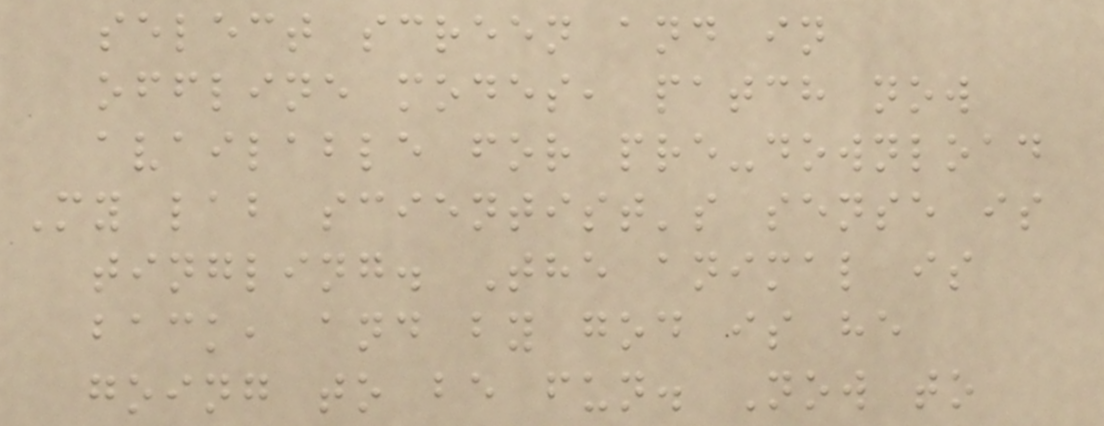select screen and in
offline modes, patch now
available for pre-download
My lab scientist's sense is
tingling. The animal is
back, and by god is he
going to be fun. Now to
